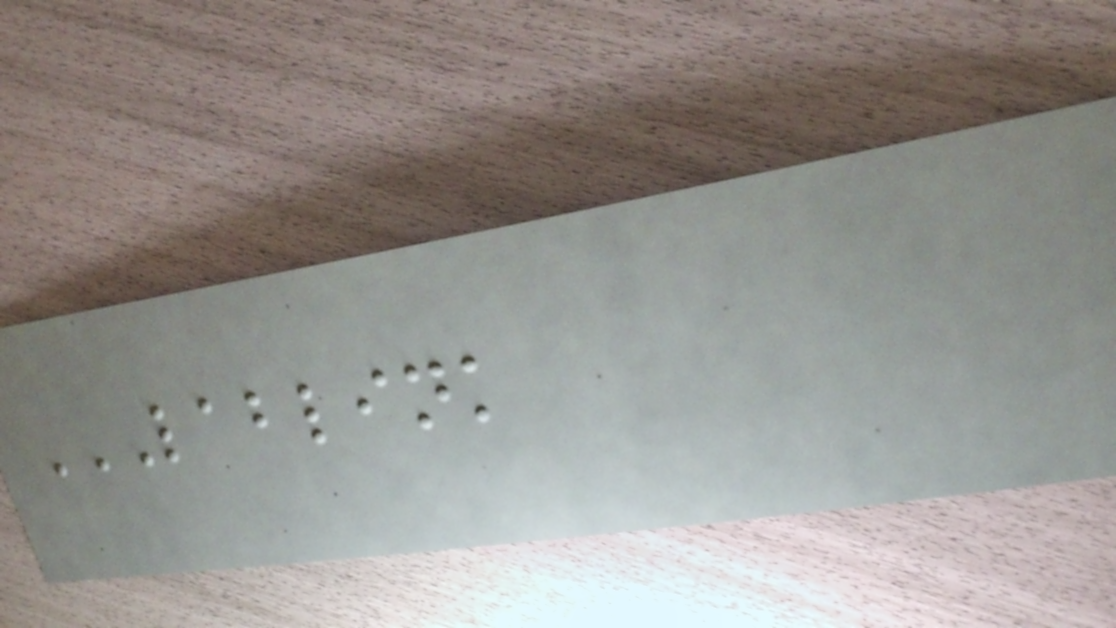LABLINK
